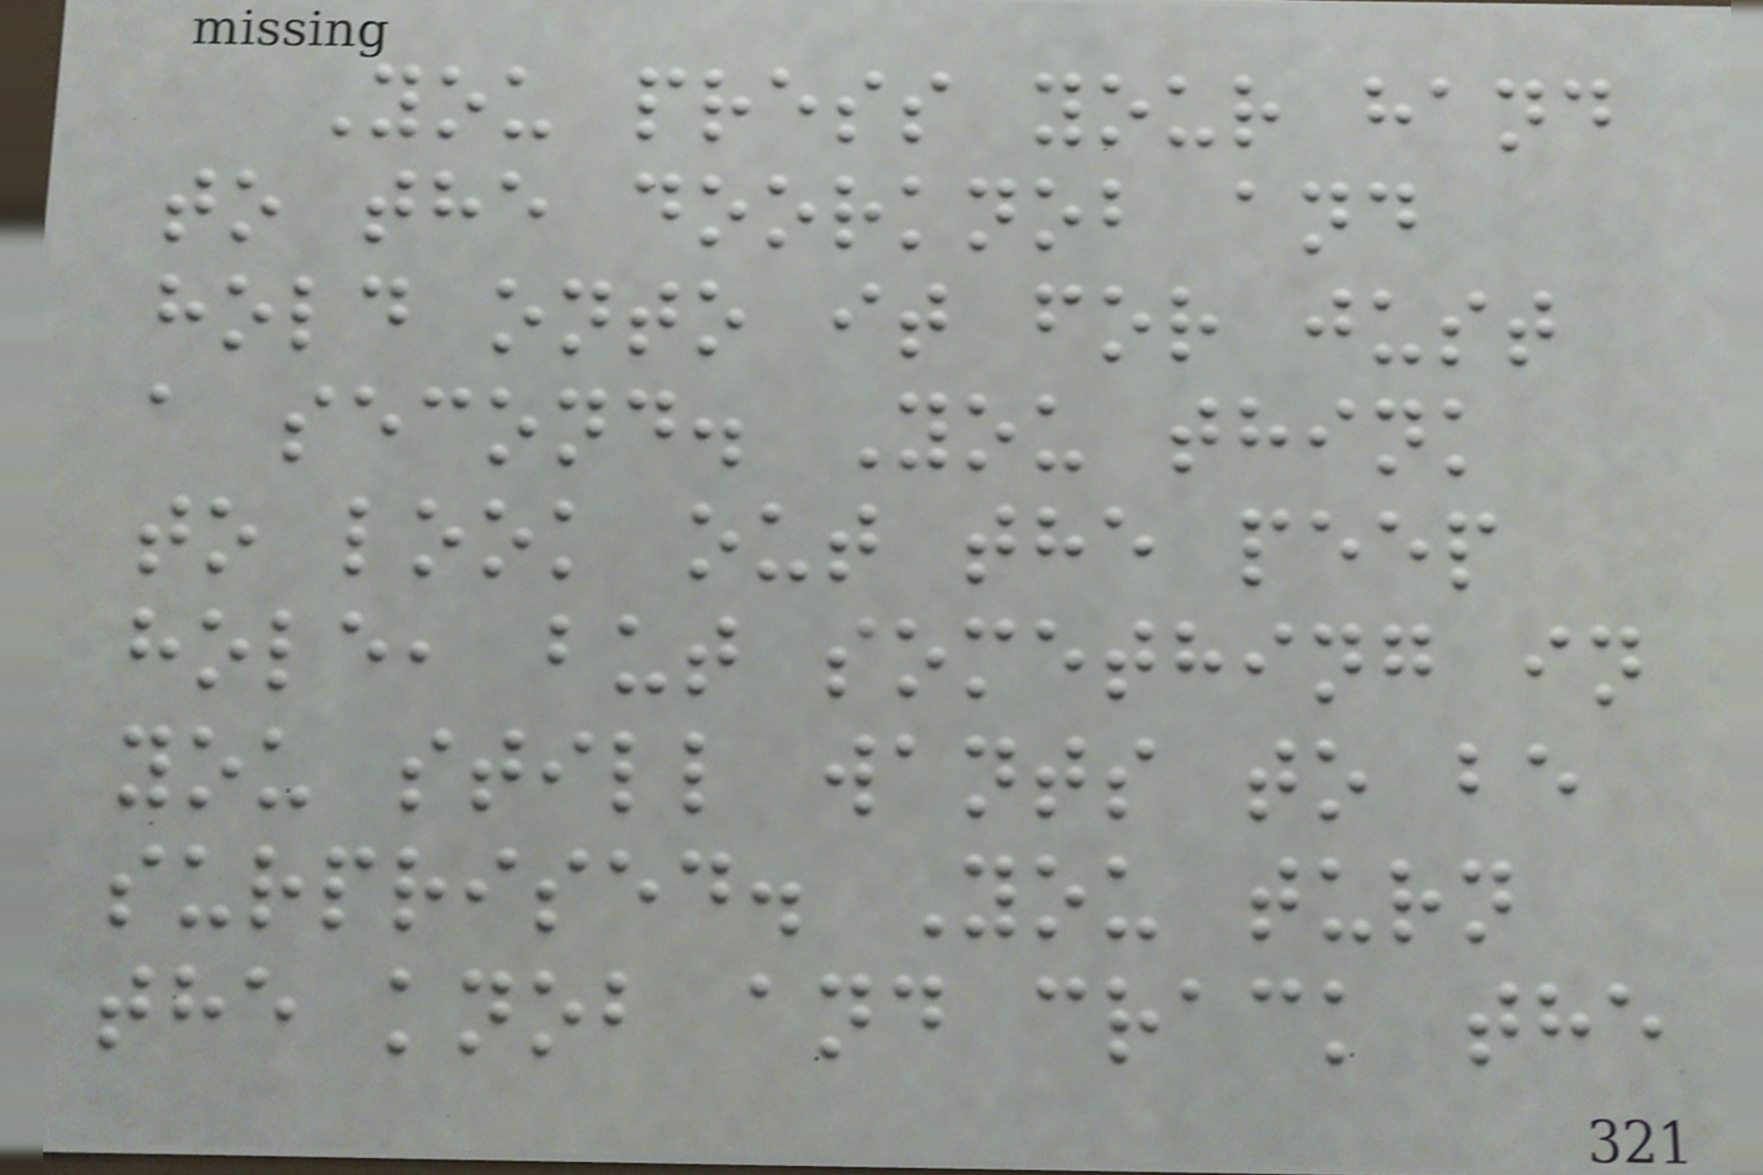You press your hand
to the doorknob and
hold onto it for just
a second. You think
to look out the peep
hole, but something in
you still wants to be
surprised. You turn
the knob and crack the
